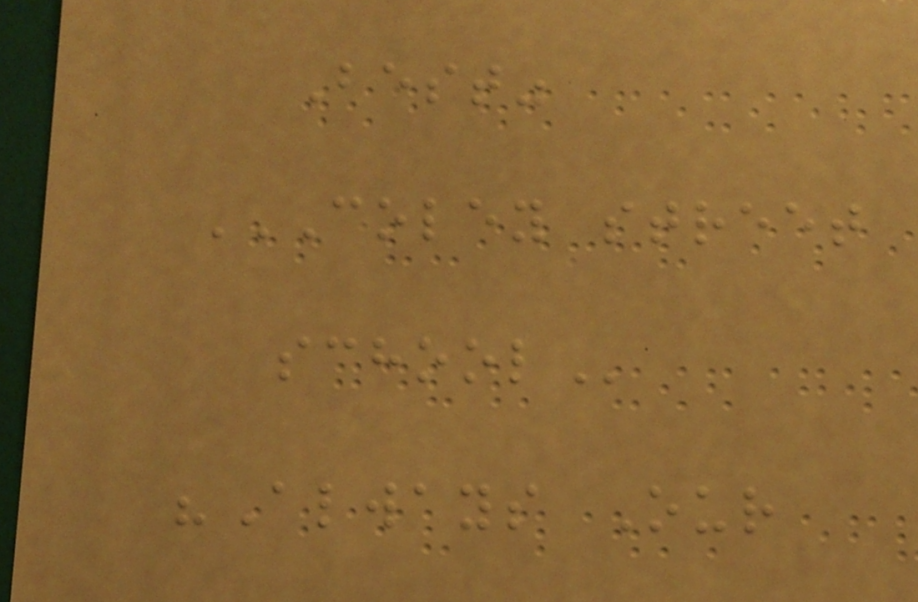Best"
COLEY STREET
SCHOOL
"Always Our
